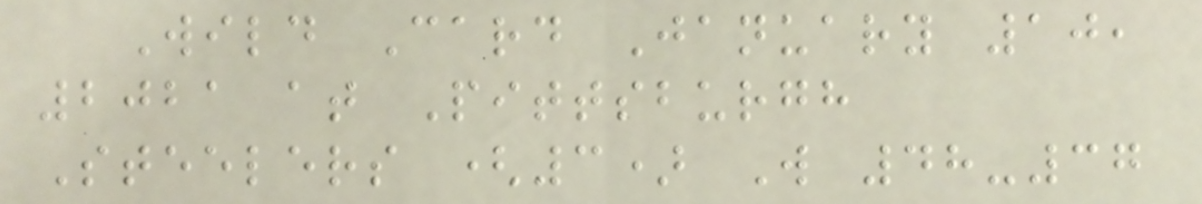Wild Card January 10,
2021 at Pittsburgh
Steelers (3) W 48-37
